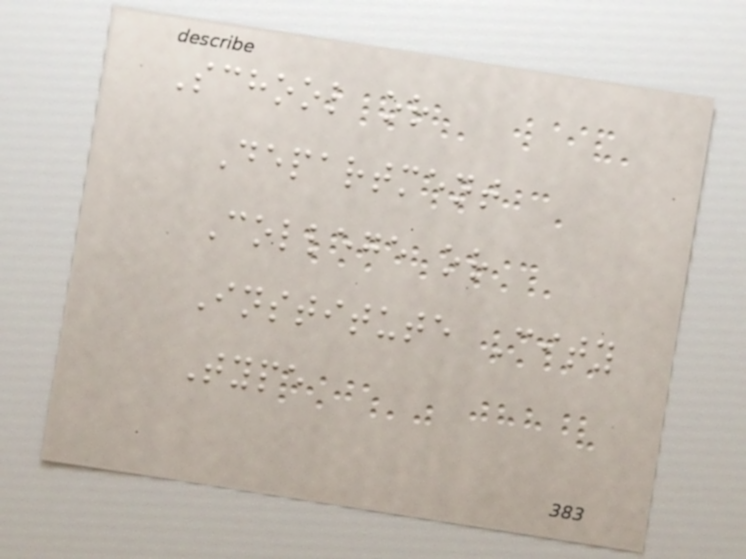School or
Department
College or
Institute City
Type
